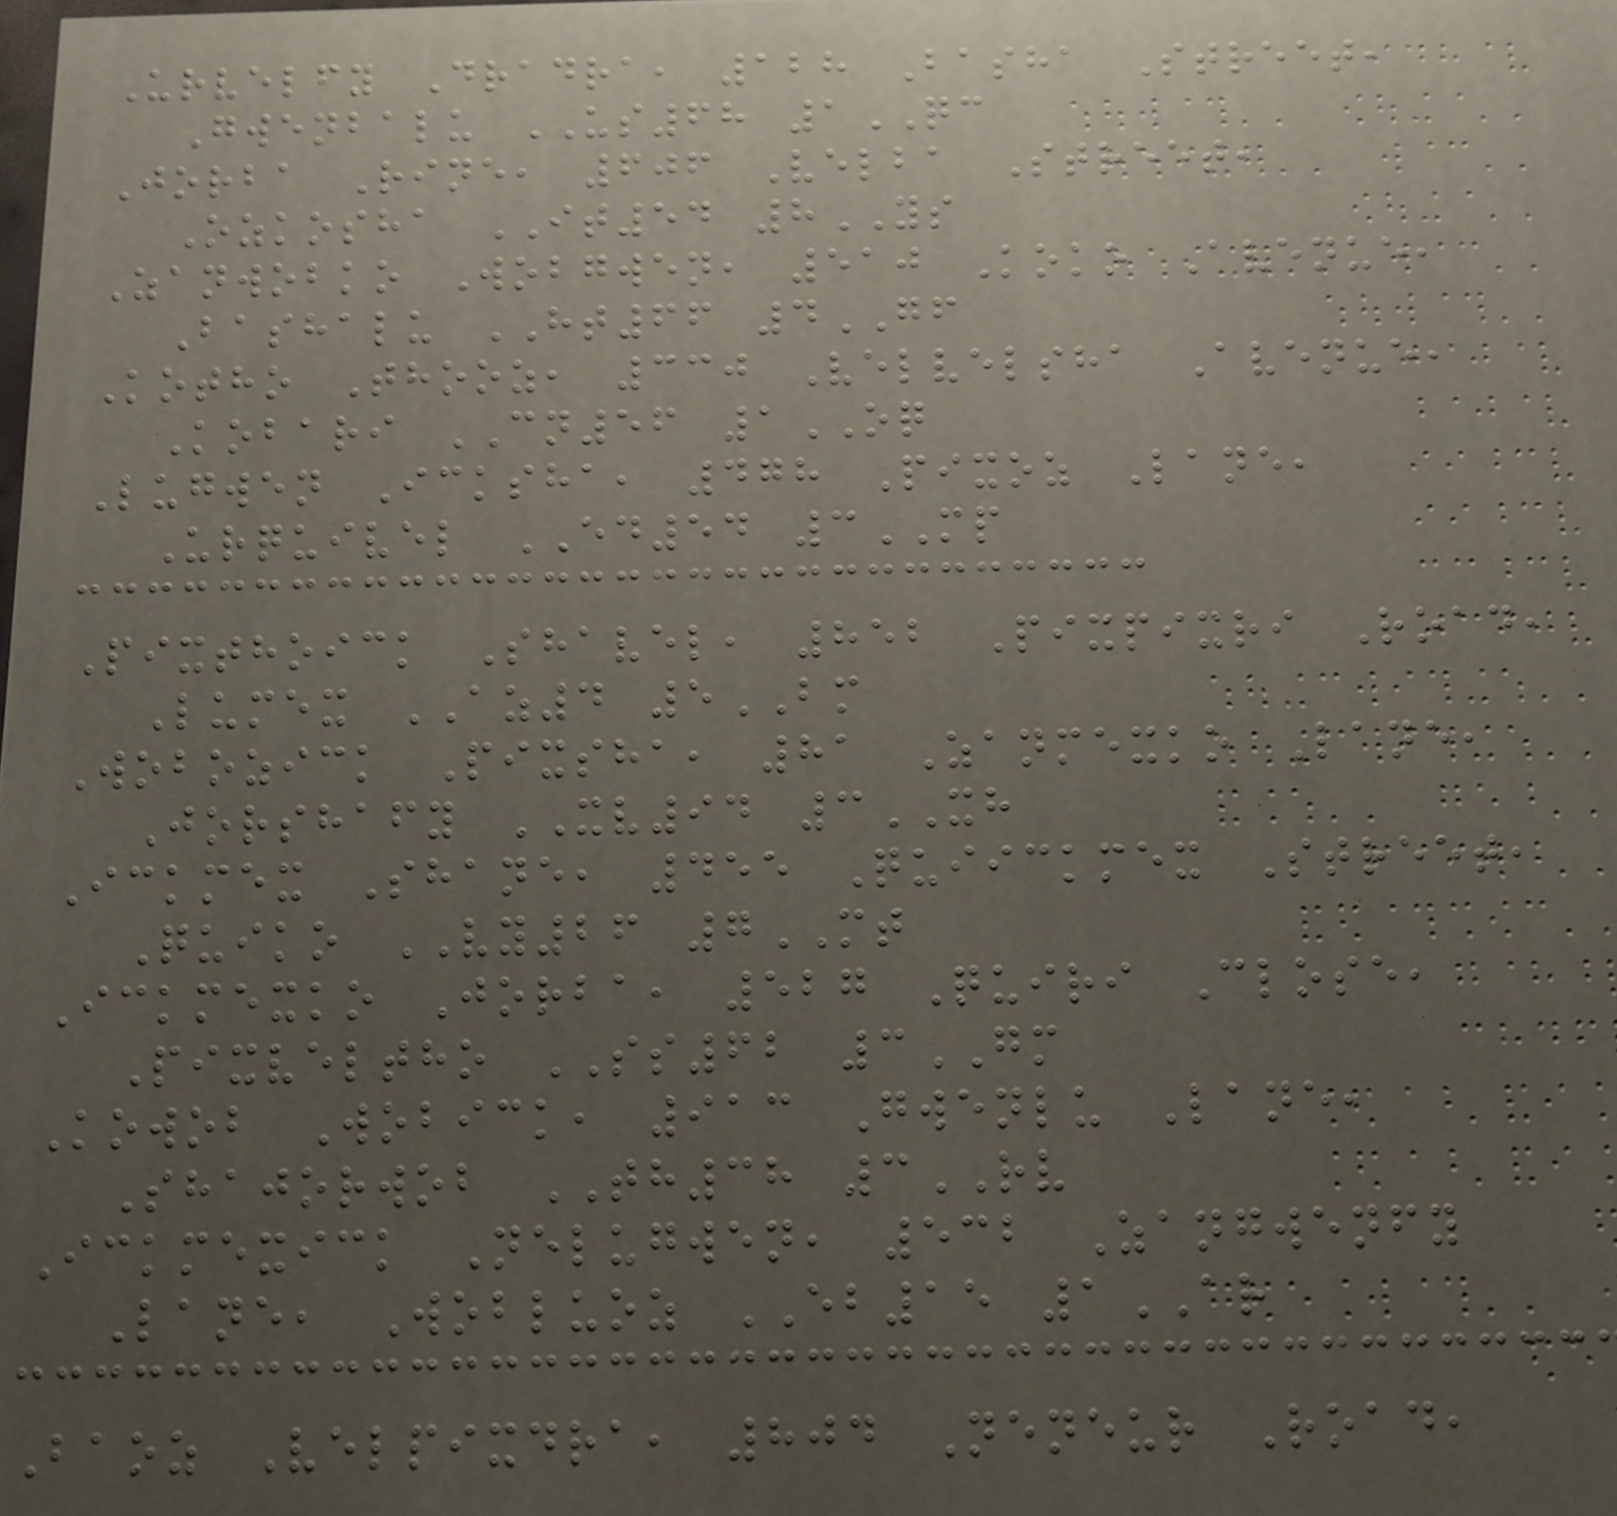Urvelfy Dradra, 128 Basha Street,
Gwenbalu US68 1QC
Jorba Rine, 606 Velba Street,
Ozkosha IT54 8YS
Zanwobko Wobgwen, 510 Koko Avenue,
Bashalu HT66 4GF
Kotho Thooz, 330 Velvelsha Avenue,
Kobari CN56 1OQ
Lugwen Icksha, 478 Pixoz Lane,
Urquivel ED54 3MP
Pixthoick Shavel, 852 Pixpixri Road,
Lumex AZ4 5BM
Wobozick Pixsha, 81 Zanmexko Lane,
Jorshafy XV94 3XH
Ickmex Shane, 455 Quiickmex Street,
Quiko VY26 7MT
Ickmexko Jorba, 527 Quiri Close,
Pixveltho SS62 3GM
Kowob Wobick, 913 Gwenlu Lane,
Shajorwob TH38 3RV
Ickmexick Nelugwen, 532 Zangwenfy
Lane, Wobluoz EB15 1AR
Baoz Velpixdra, 804 Neneur Road,
